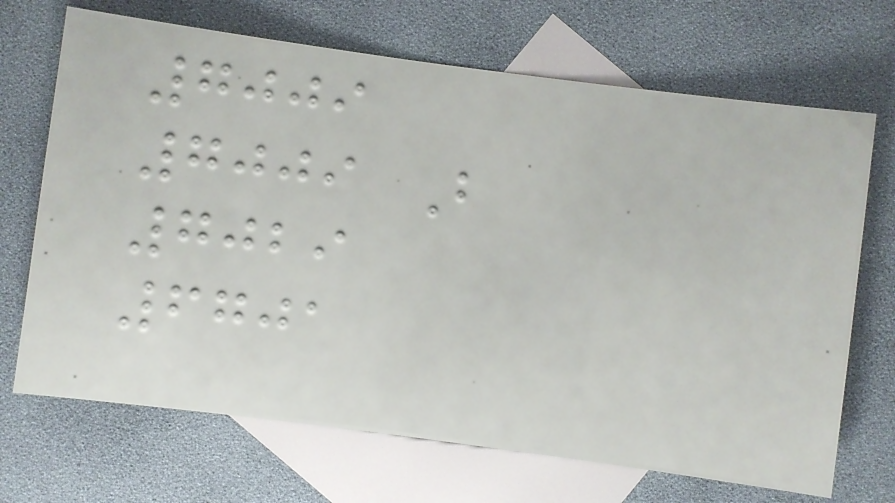7009
7009 B
7029
6701
